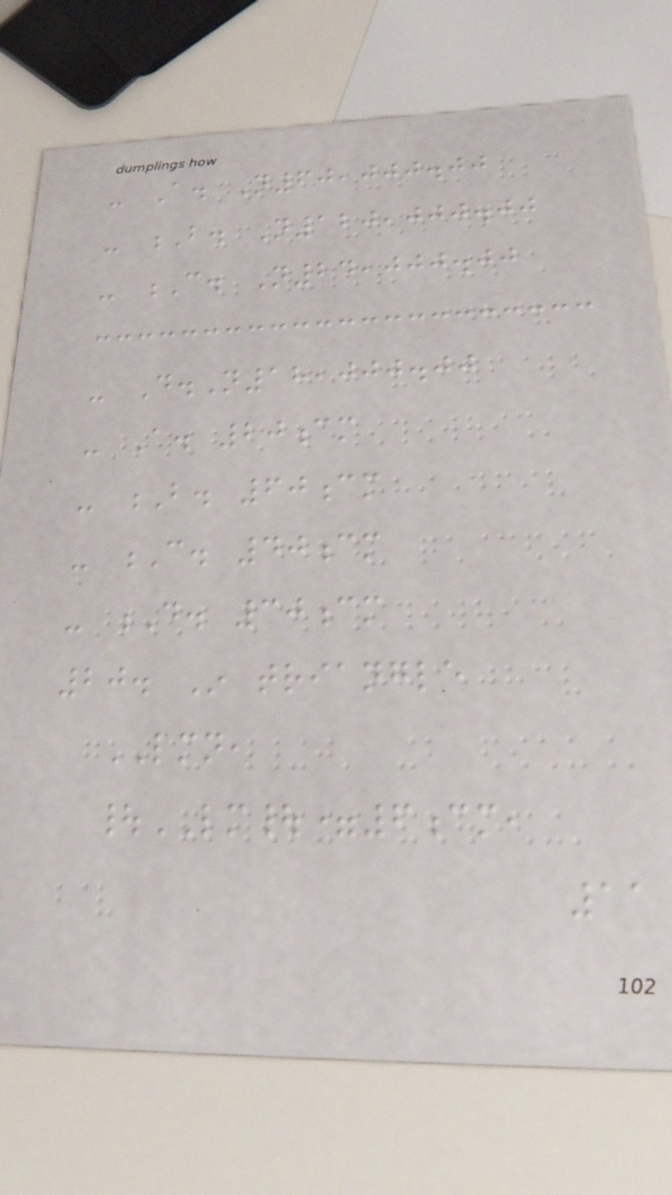- A. N60,000.00
- B. N120,000.00
- C. N24,000.00
- D.N18,000.00
- A. 20cm
- B. 60cm
- C. 40cm
- D. 30cm
20. In triangle
LMN,
|LM|=6cm,
11
